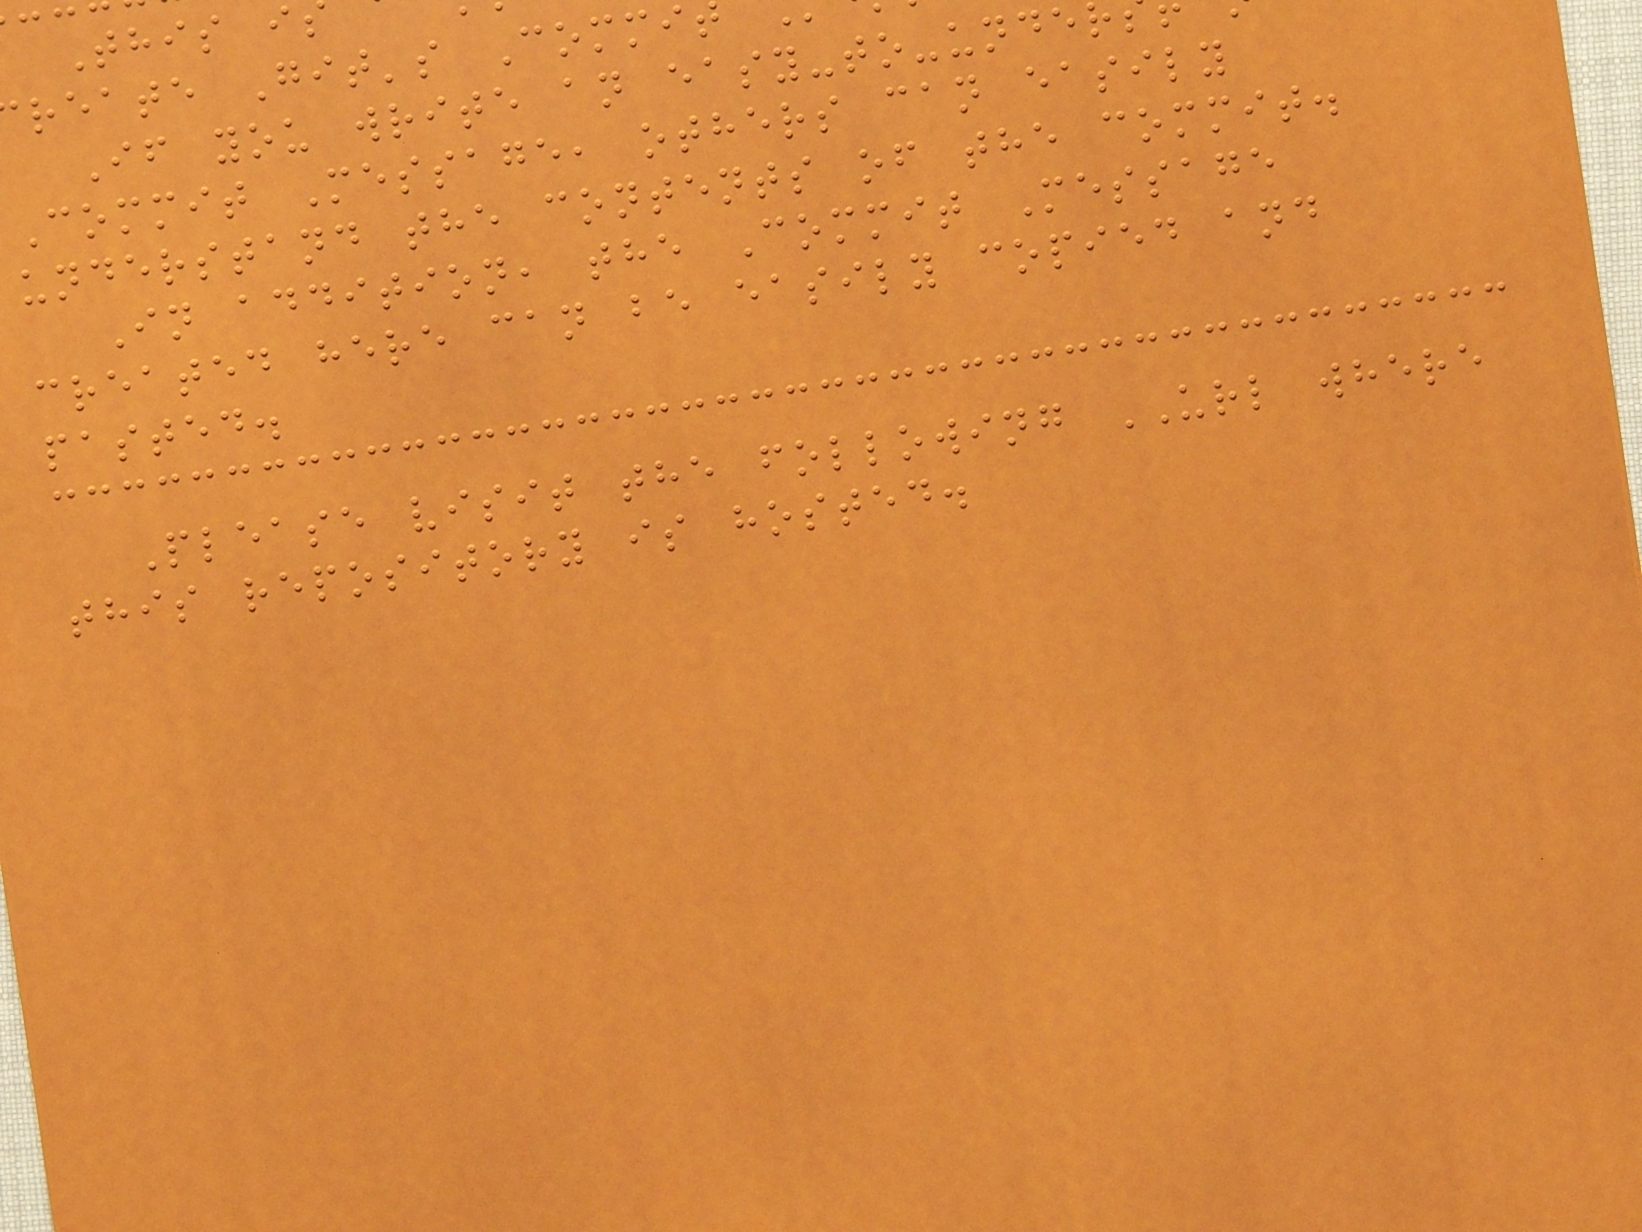reate Git's Commi
If you write an easy-to-unde
Commit Message, others can easily
understand the contents of the commit.
In addition, the Commit Message
created here can be easily copied and
pasted.
Please visit the following URL where
this repository is hosted.
